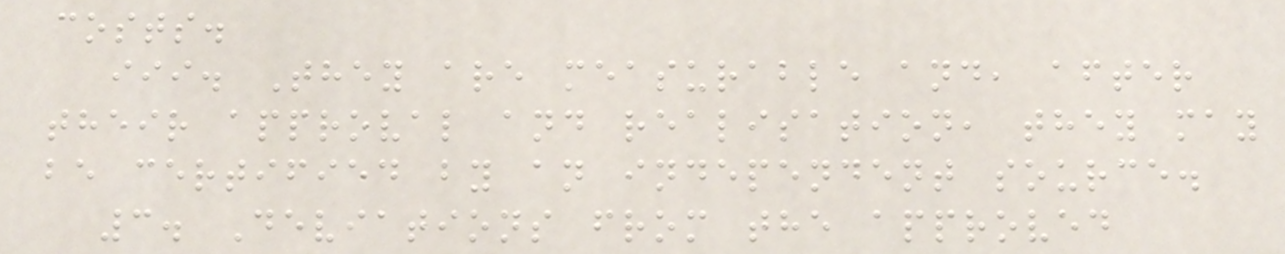costs.
iii. They are measurable and, after
their approval and realisation, they may
be certified by an independent source.
3. Deviations from the approved
